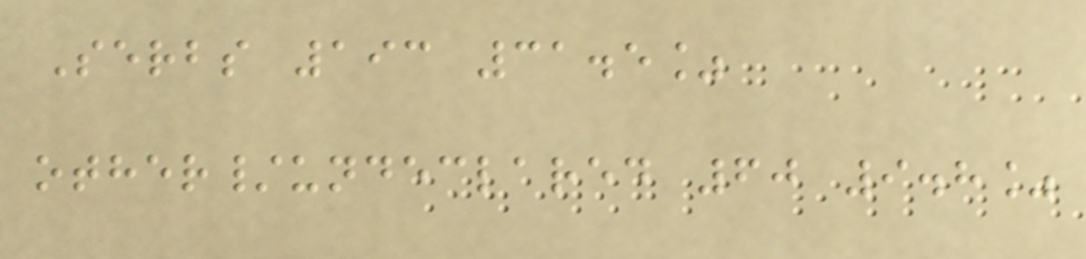Serbs 193 31.5%
other/undeclared 60 9.8%
